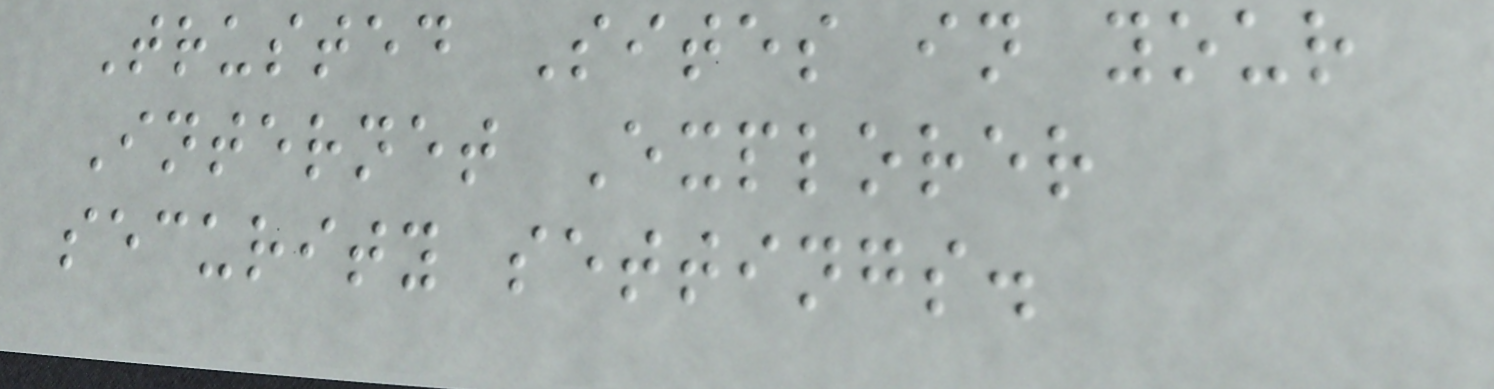Trusted Sites in your
Internet Explorer
security settings.
